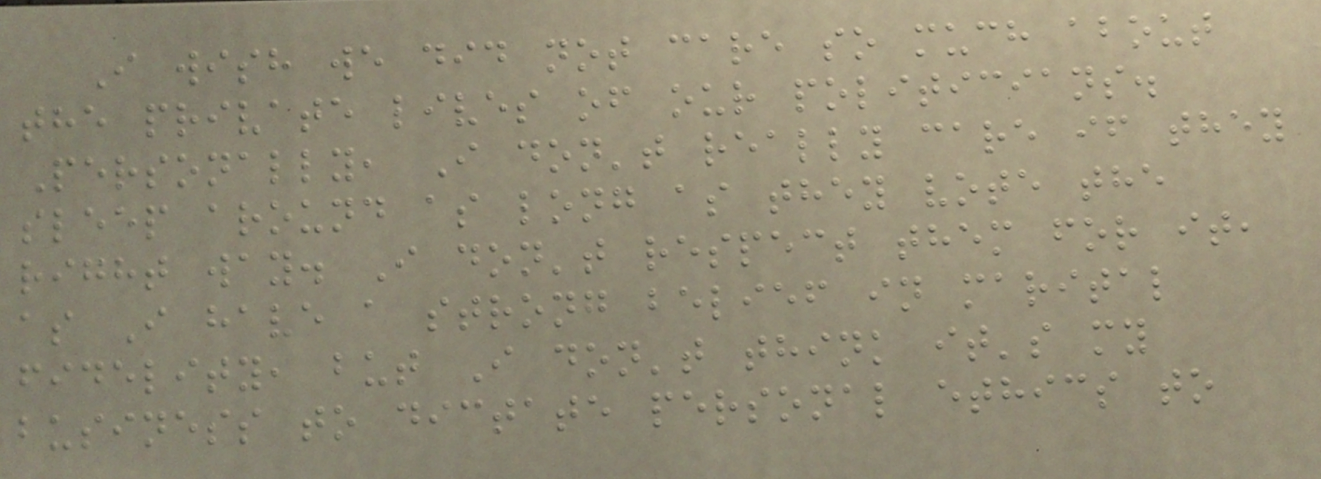I wish we did not care so much about
the private lives of our politicians.
Personally, I don't really care if they
sleep around as long as they vote the
right way. I don't respect them for it,
as I have a strong belief in marital
fidelity, but I don't think it's my
business to dictate personal ethics to
